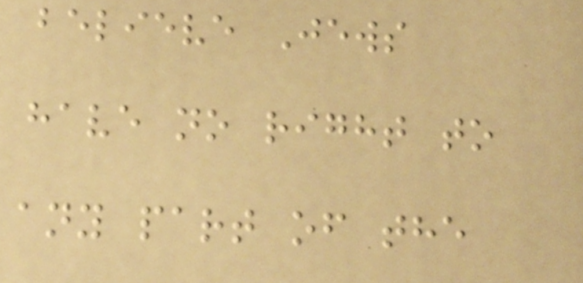believe Jews
have no right to
any part of the
